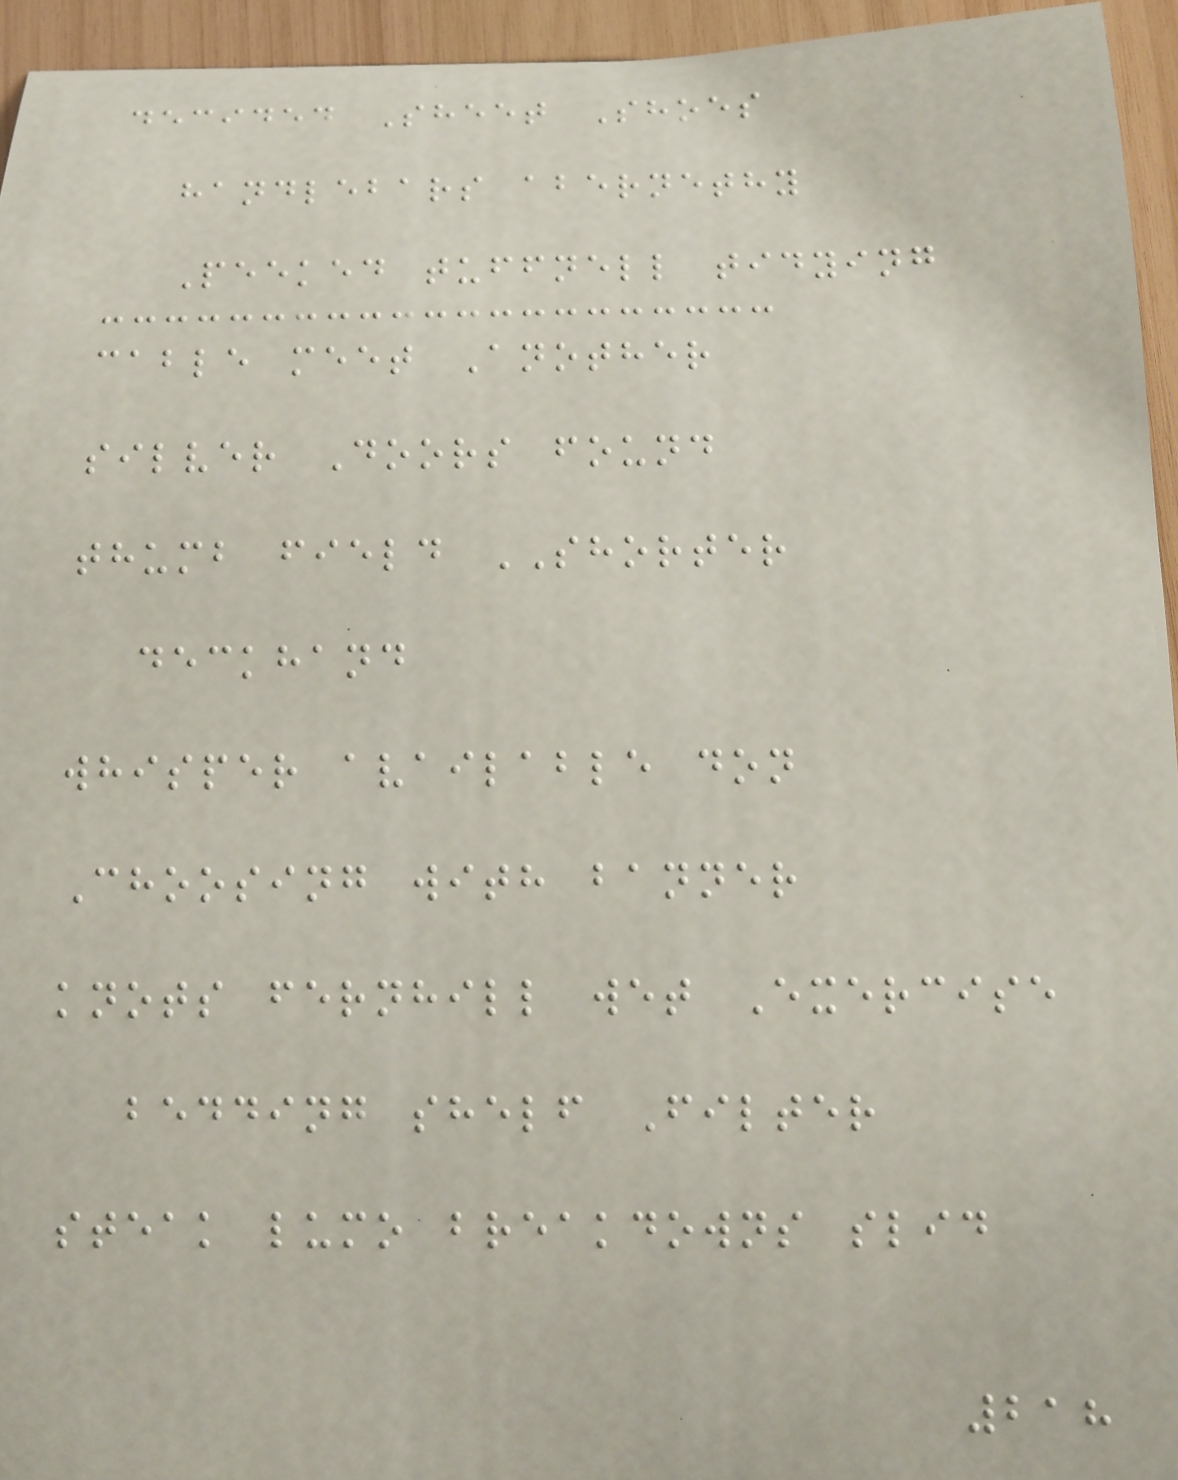decided Sheet Shoes
handlebars abernethy
Peeked tuffnell tidying
cable meet Another
silver Doors found
thumb field SHORTER
deckhand
whisper available don
Choosing with banner
knots fernhill wet Exercise
bedding shelf Filter
steak lumo breakdowns slid
218
